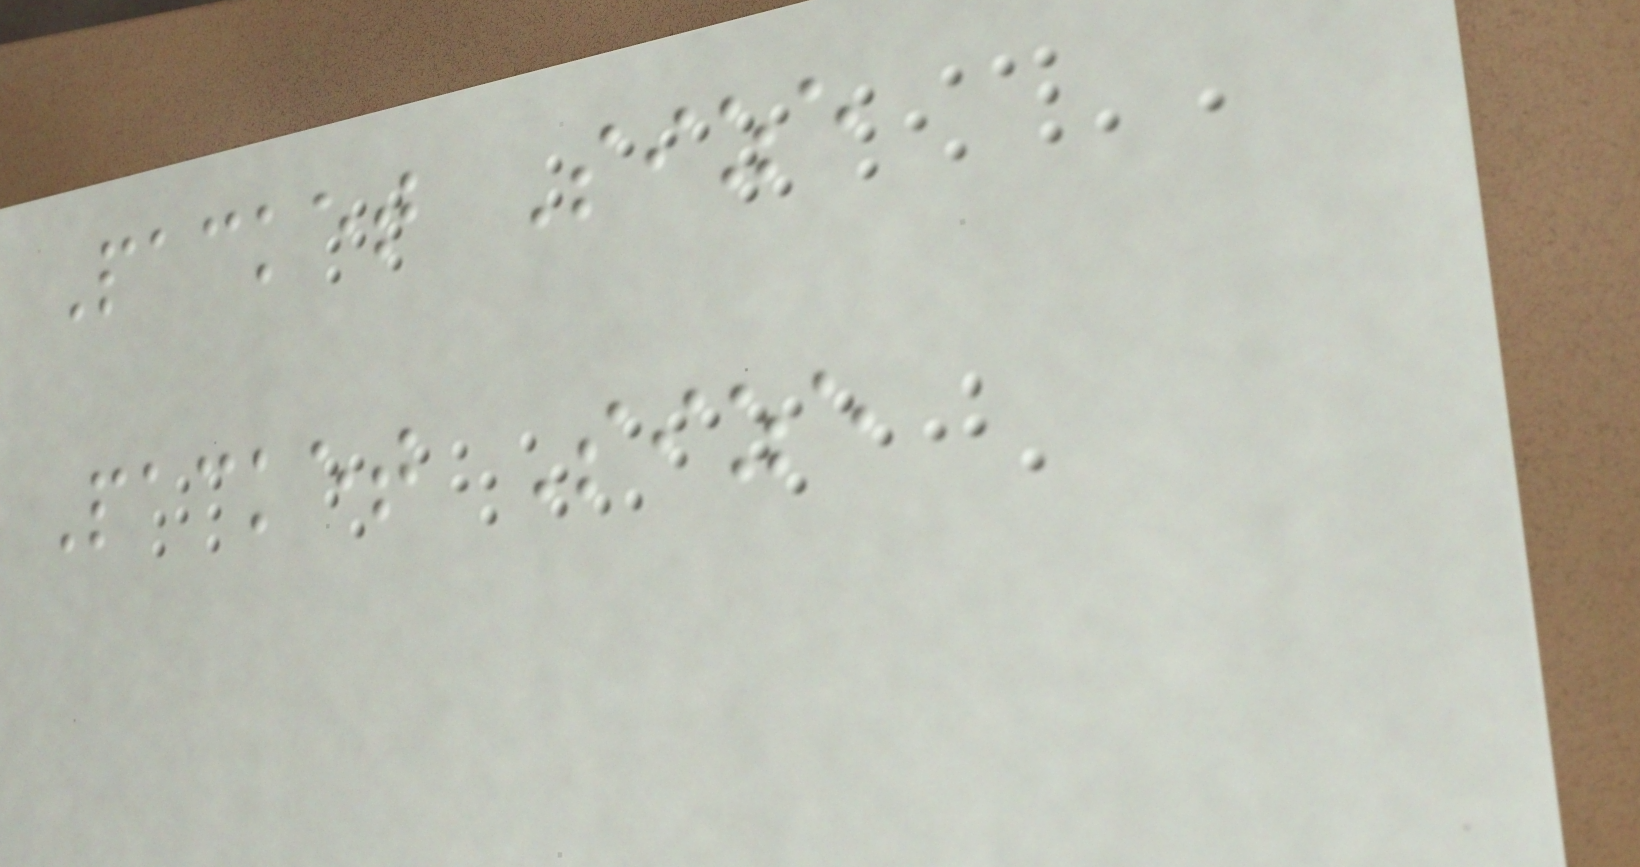Packet Size
Packet Size
